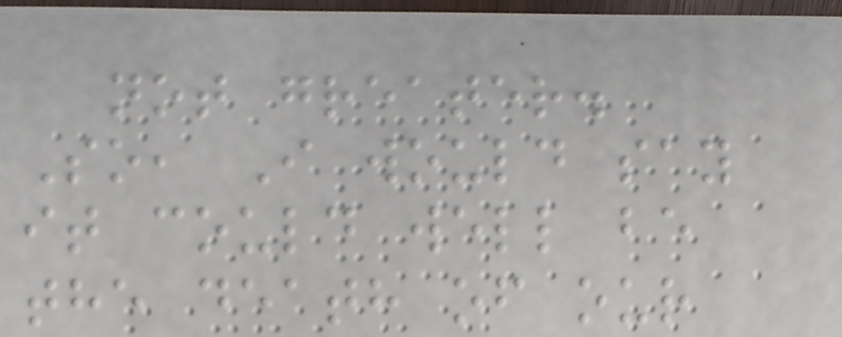not greater.
So, I would say
it could well be
the death of our
